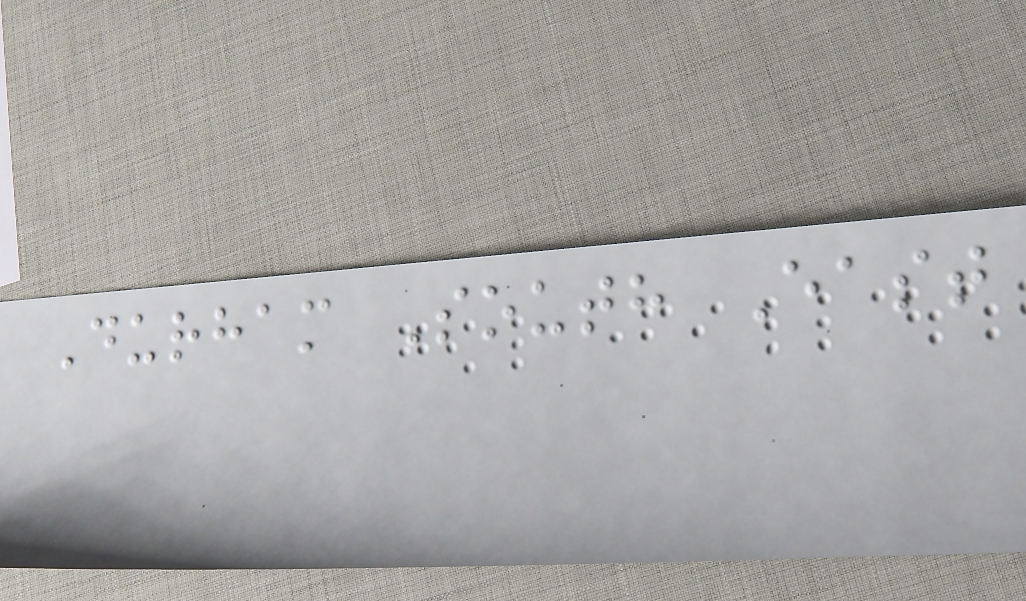Durham South East
